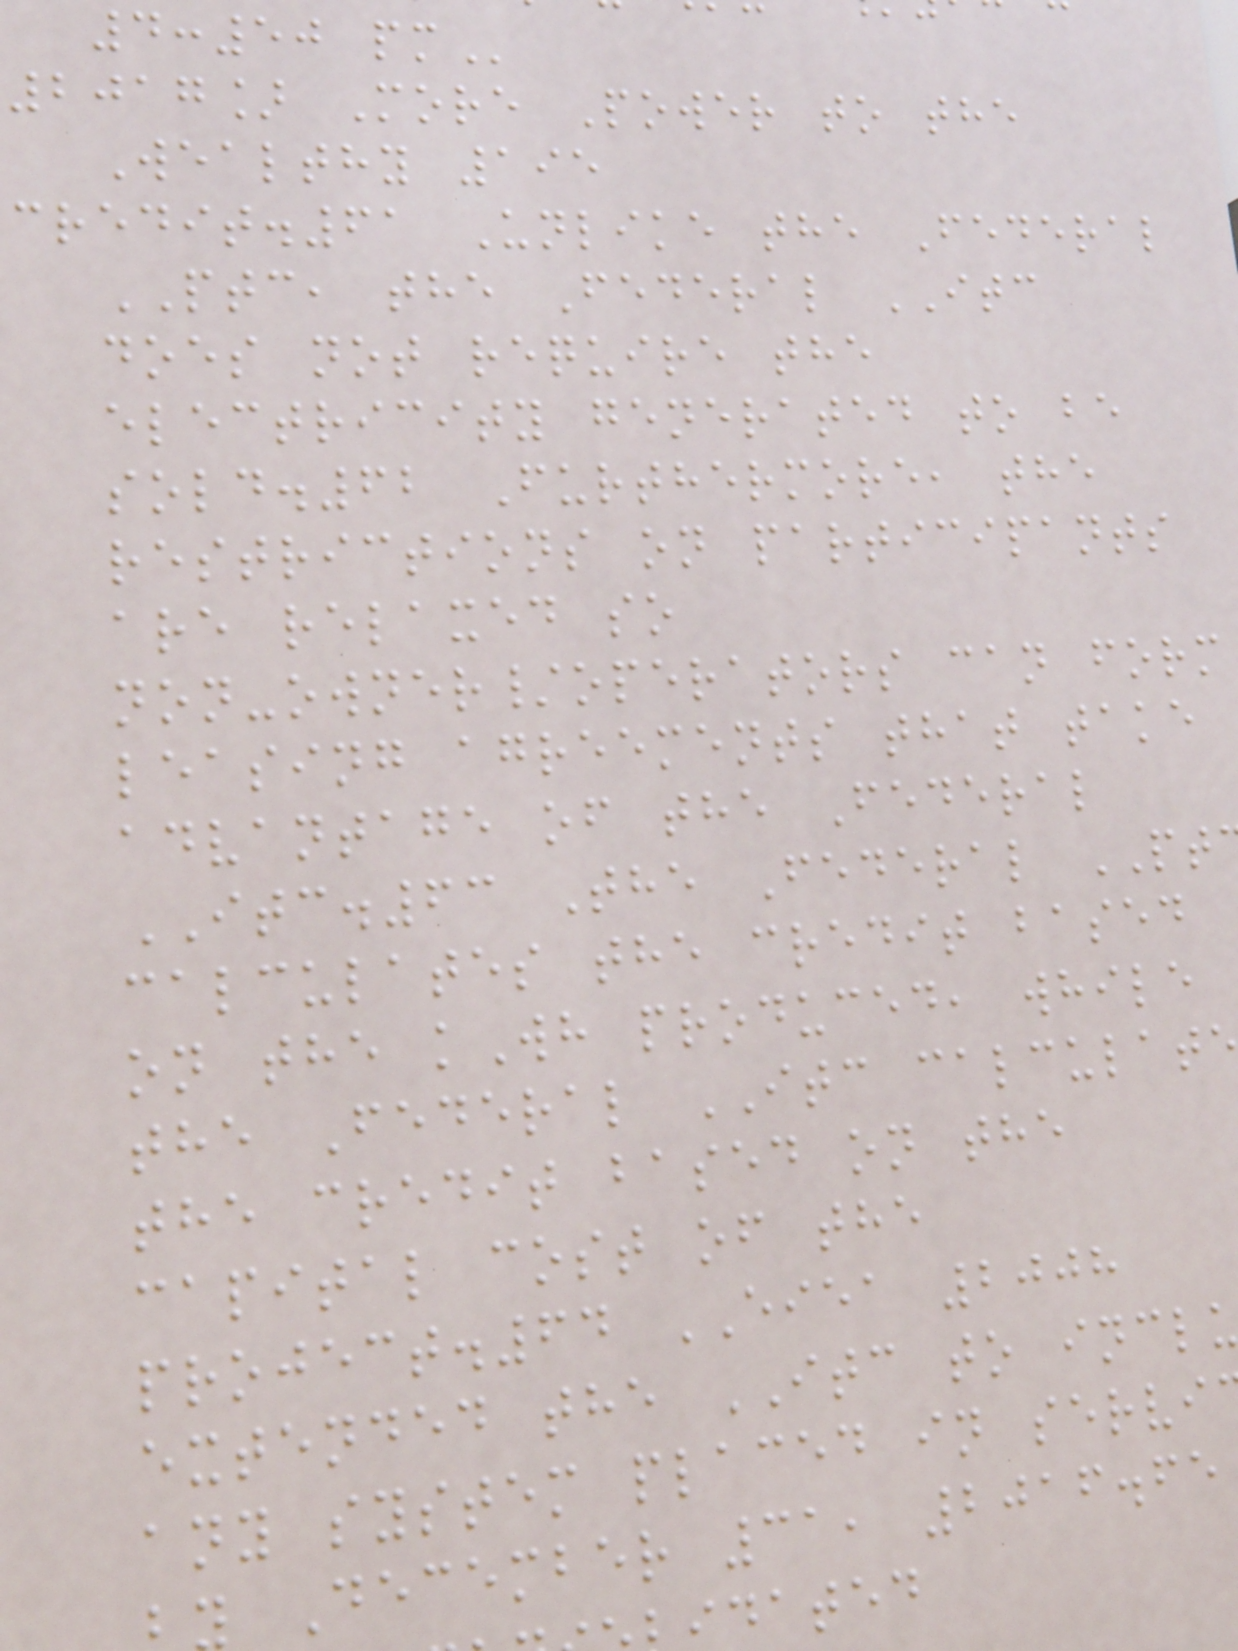4:50
2017] More Power to the
Wealthy 195
credit.61 Unlike the Federal
PTC, the Federal ITC
does not require the
electricity generated to be
sold.62 Furthermore, the
restrictions on participants
are relaxed so
non-owner/operators can form
leasing agreements that take
advantage of the Federal
ITC.63 The Federal PT
calculates the credit based
on the kWh produced, while
the Federal ITC calculat
the credit based on the
capital cost of the
project.64 EIEA 2008
extended the ITC to incl
any system placed in servi
December 31, 2016.65
dated
